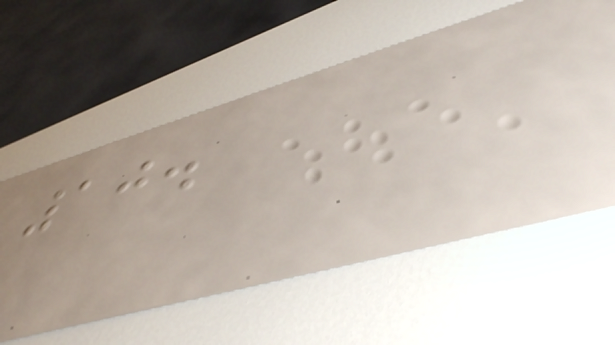10.
